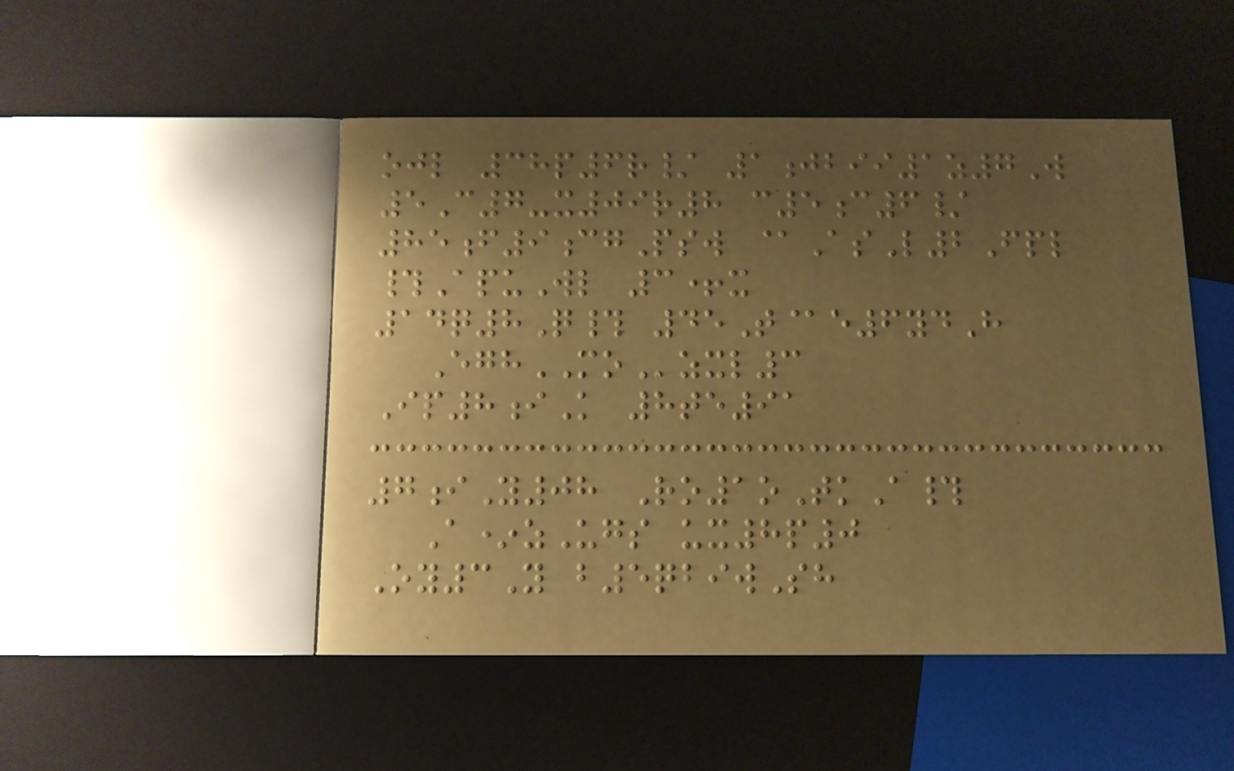ojl 38p6r/ 1jbii1z7W
5C7-x09r8 c5c6/
85f9cgPsw @AsL2Fpl
#ApuWl 3+x
14q8Q# 45T@e6ydH
EghMOzxl3
Ip8iK 8te91
7iY08 Ro1oTkA#
A*zUgs ux8p0
Oy3Y b5qbiwSh
